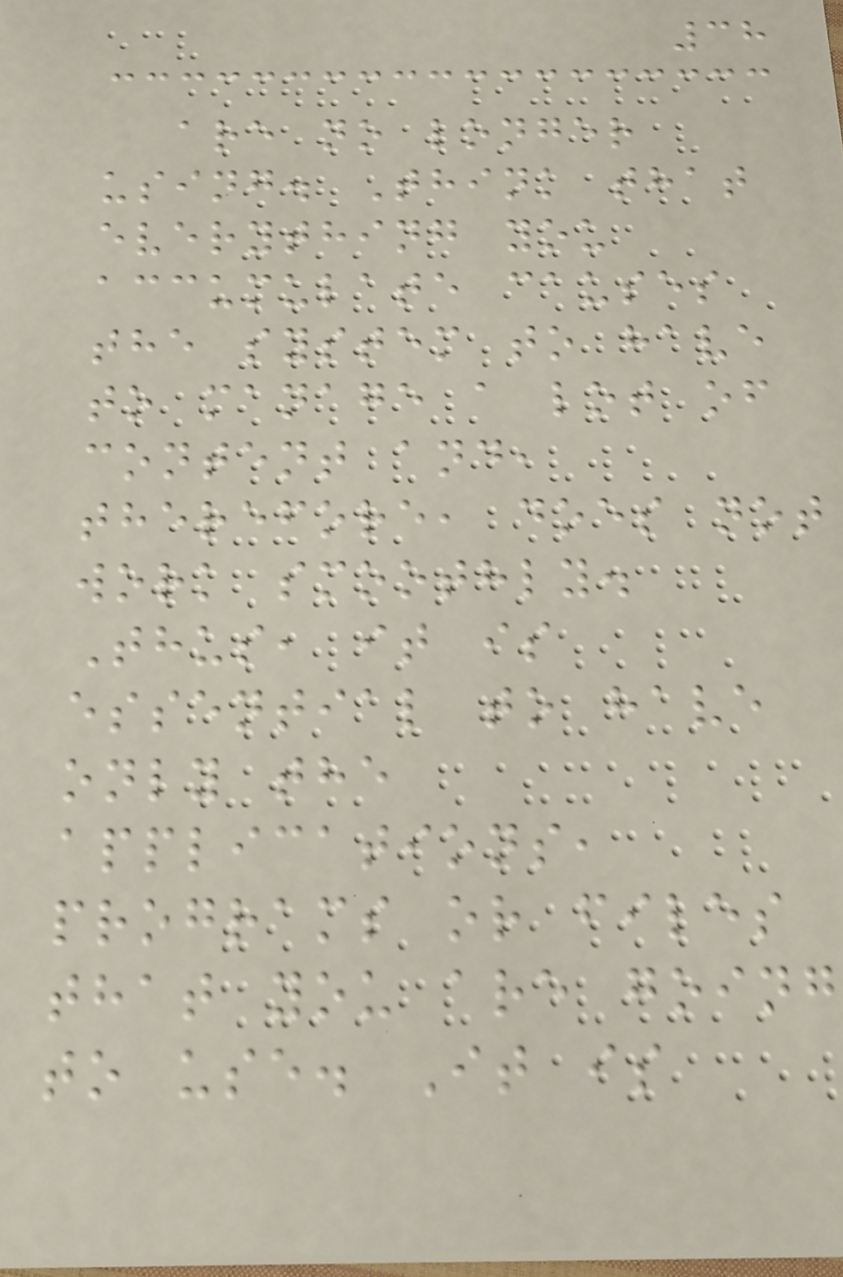38
are no longer
using. Think that
everything you
accumulate causes
the system to have
to manage a lot of
content and,
therefore, does not
work smoothly.
Thus, it is
essential to have
only the
applications,
programs or files
that you are going
to use. It is
